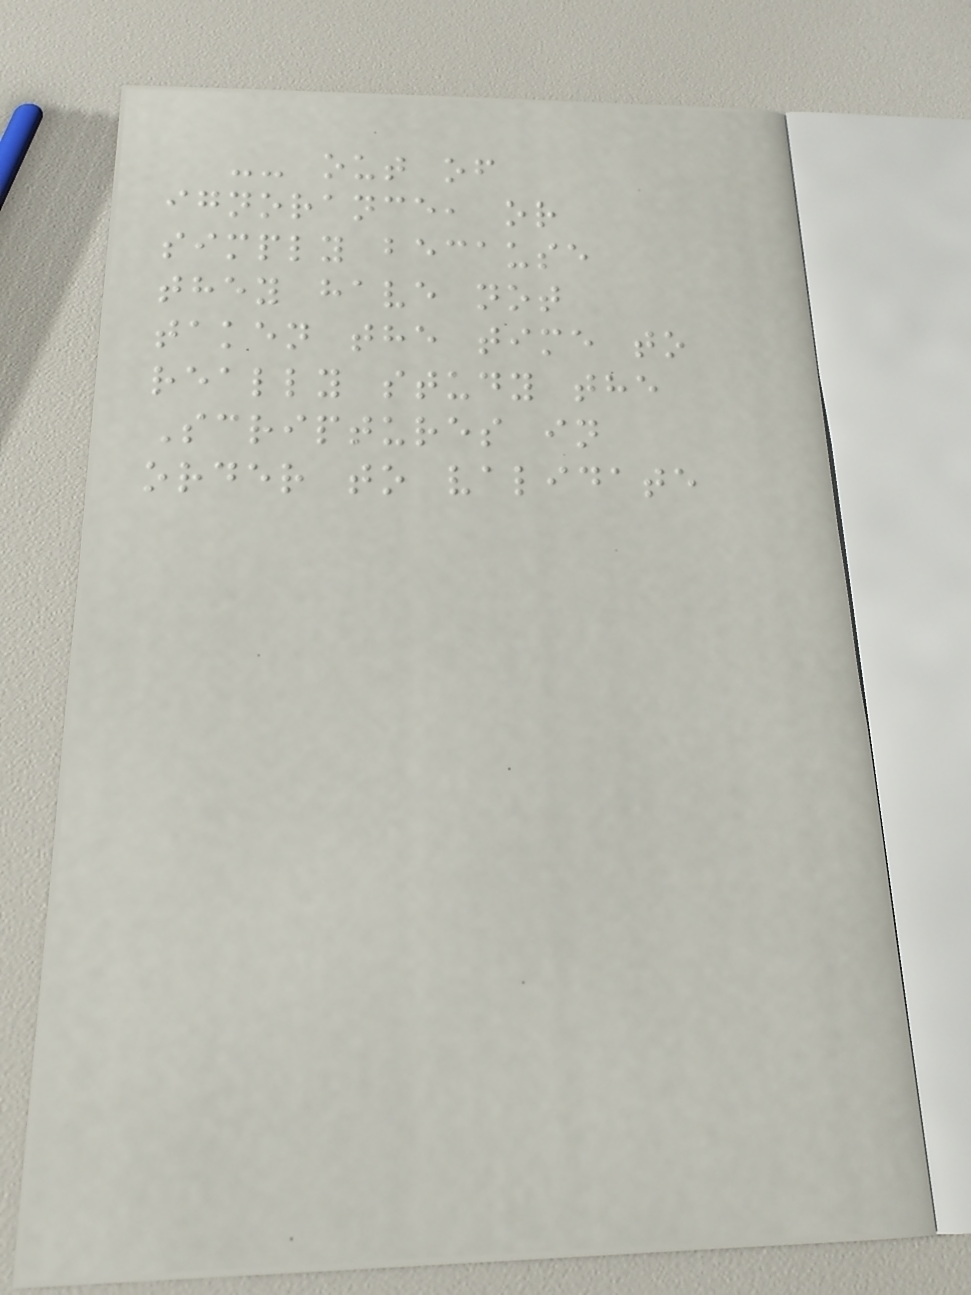-- out of
ignorance, or
simply because
they have not
taken the time to
really study the
Scriptures in
order to validate
